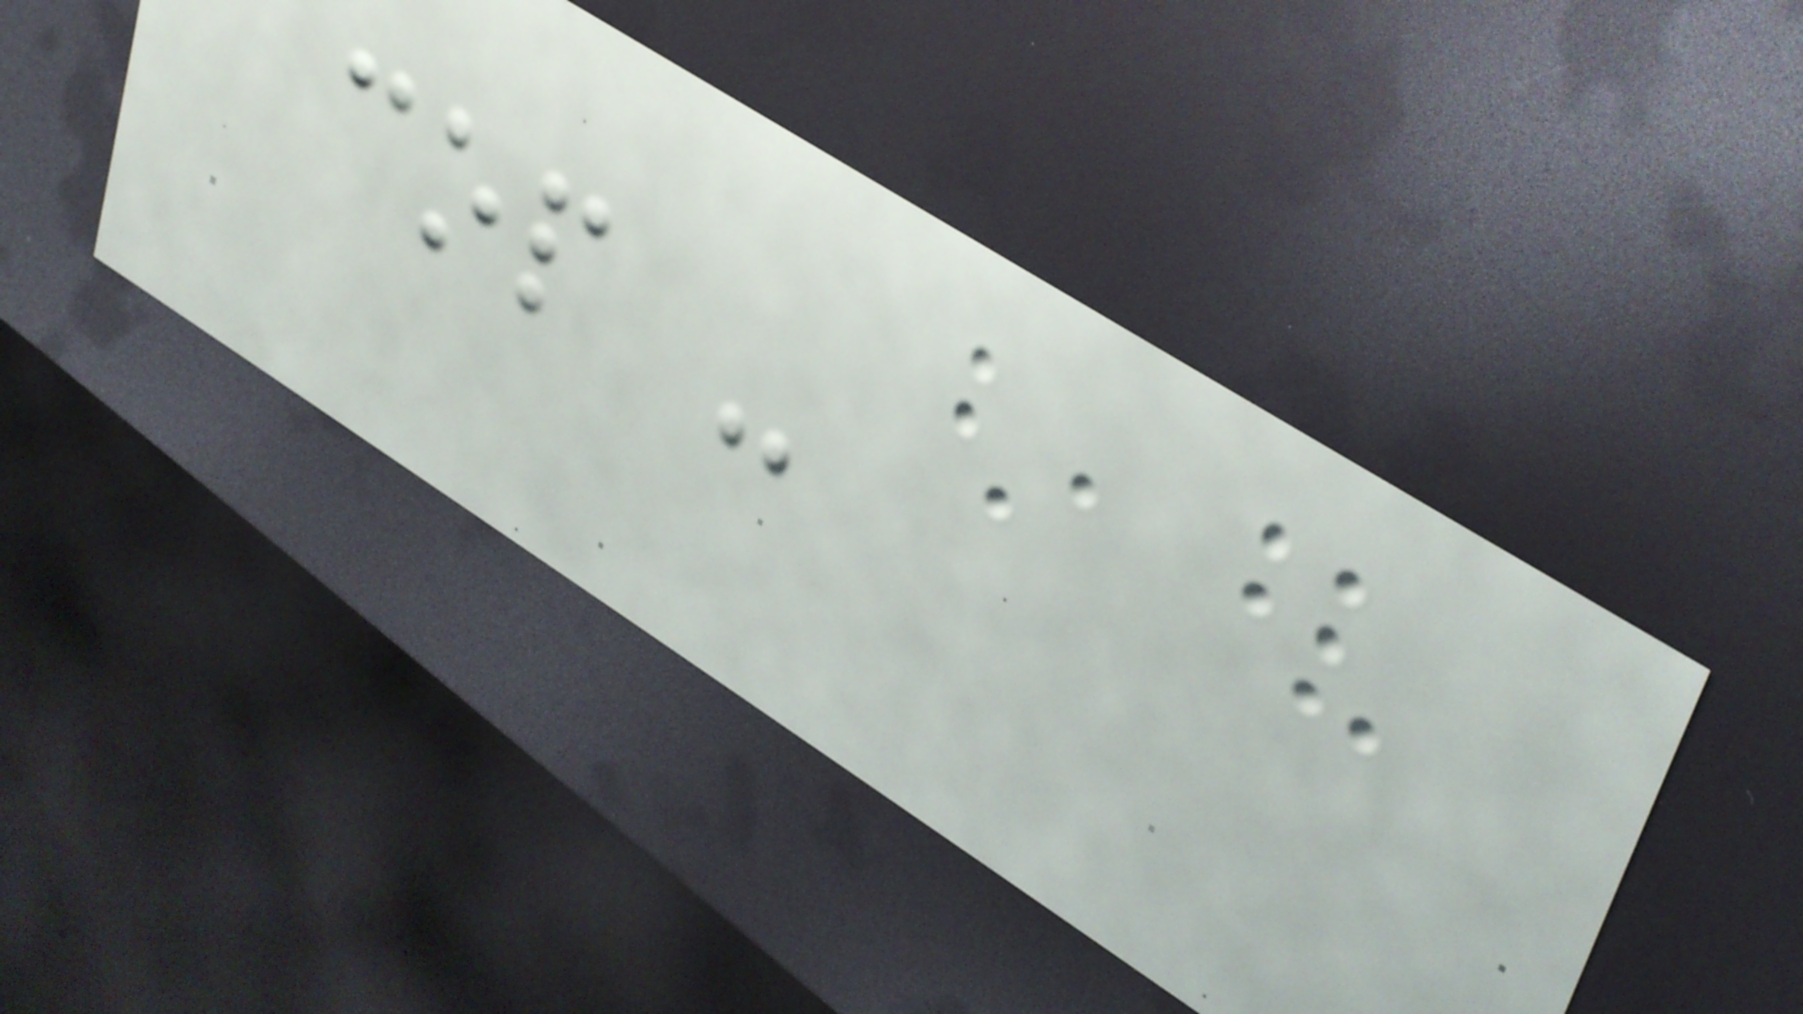cop -
